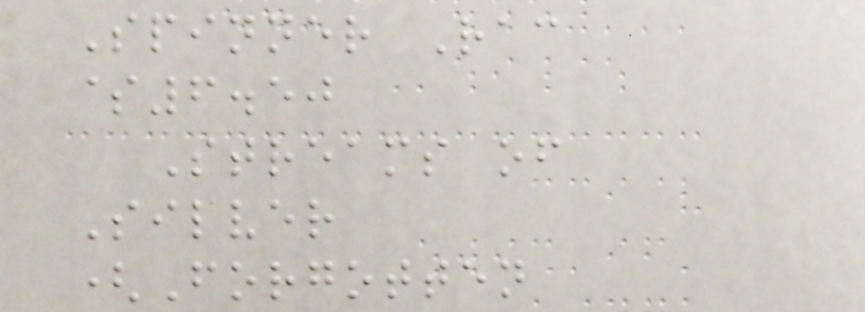Spinner Rac
$6.50
Streams of
Silver
(Forgotten
